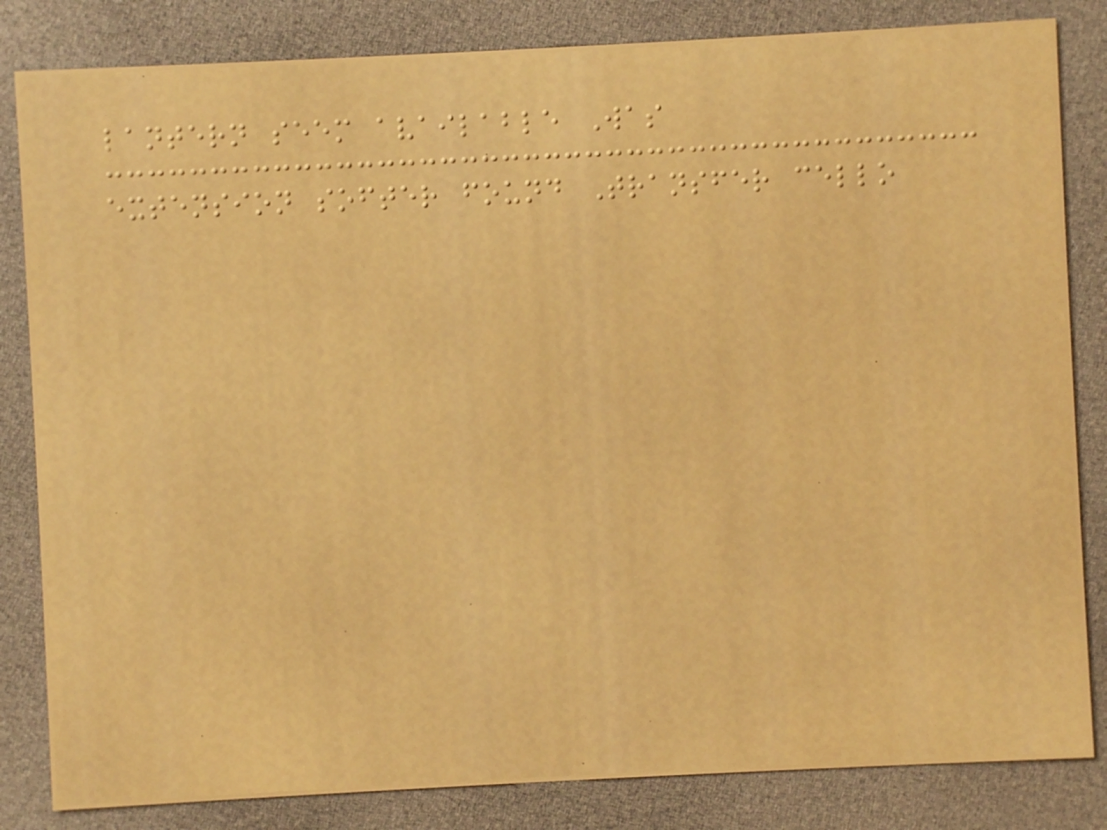lantern seem available Was
extension softer found Transfer cello
